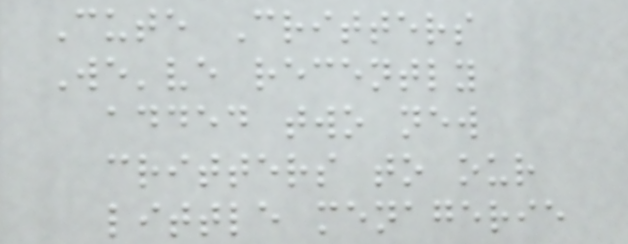Cute Critters
We've recently
added two new
critters to our
little menagerie
